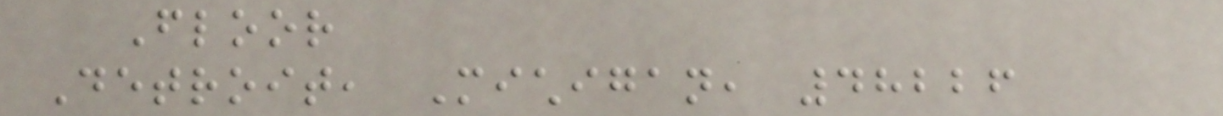Floor
Detroit, Michigan, 48226
